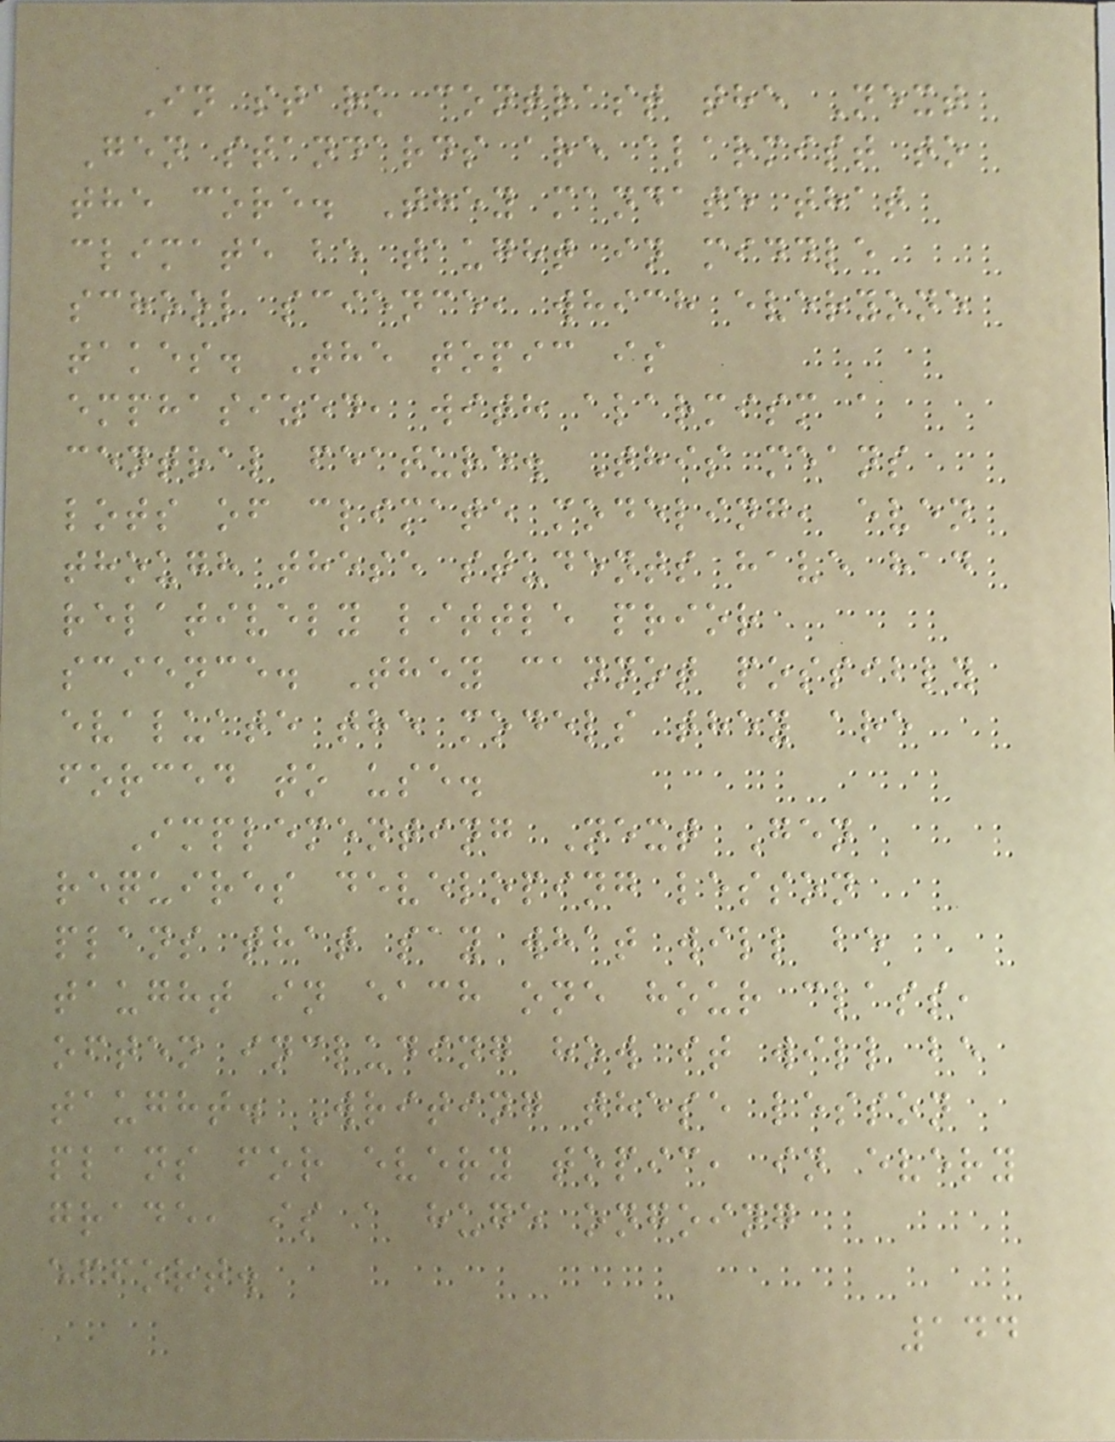In stark contrast the Next
Gen standards are alarmist to
the core. They mandate that
climate be taught in middle
school science, which everyone
takes. The topic is
emphasized, with alarmism a
central feature. This means
lots of climate modeling, even
though these students have had
relatively little prior
science. They cannot possibly
evaluate the models they are
forced to use.
Implementing Next Gen
requires developing lesson
plans that say what will be
taught in each one hour class,
often including how it will be
taught. Writing these lesson
plans for every topic, in every
grade, is a huge ongoing
effort.
144
